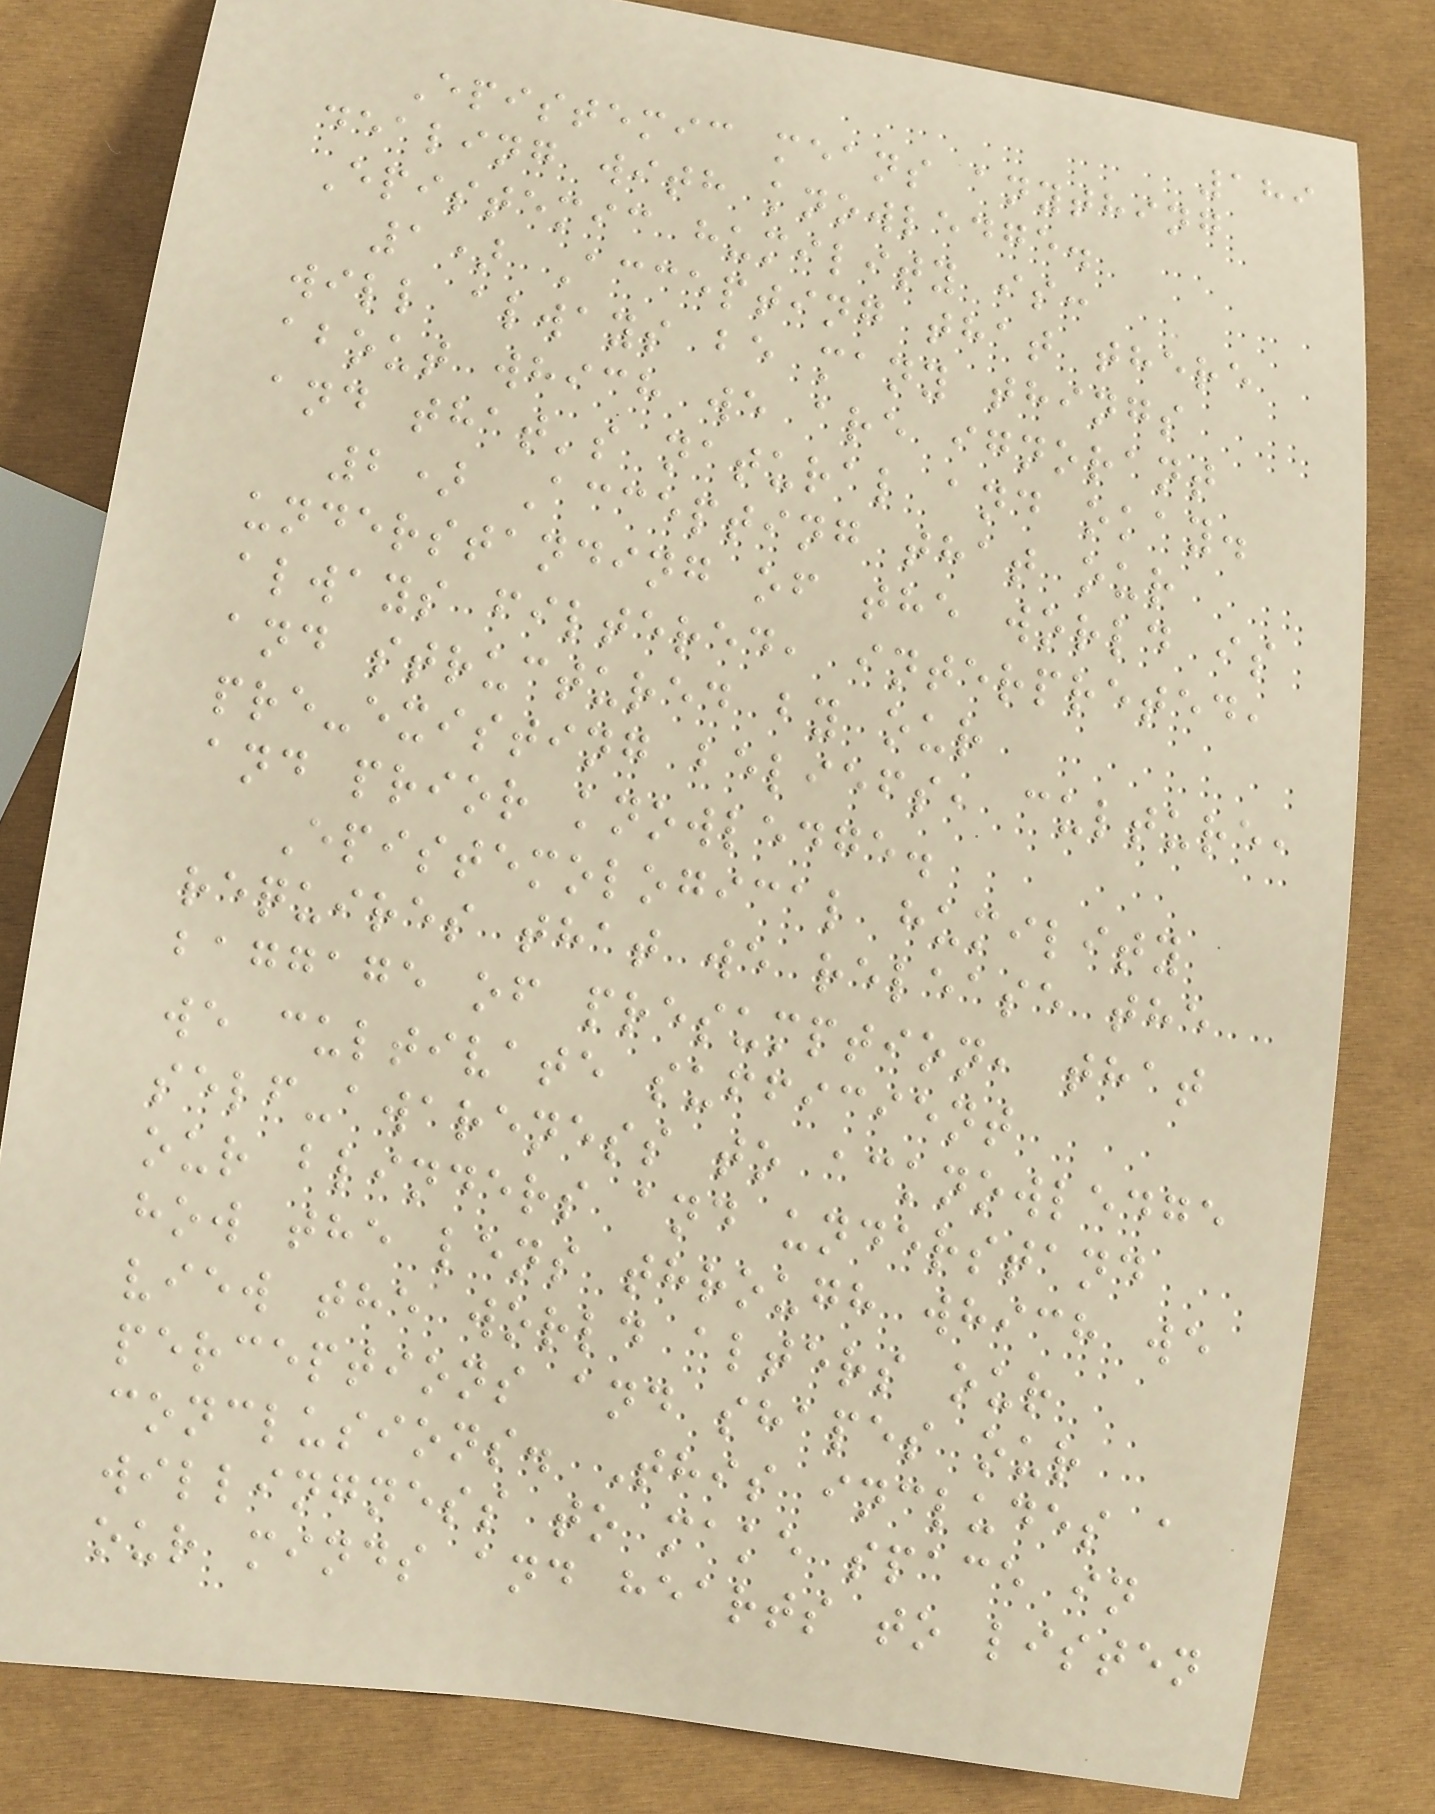189
Epistemic means anything
dealing with knowledge.
Epistemic humility is:
1) Accepting that there
will always be many things
about which we are ignorant
and that's natural and okay.
2) Accepting that our
understanding of the world is
always filtered, interpreted,
and structured by our
pre-existing beliefs, culture,
and prior knowledge.
Epistemological humility
requires that we release the
baggage of presumption, that
we cultivate sufficient
self-awareness to acknowledge
our blinders and understand
how the lens through which we
view the world alters our
perceptions and shapes our
conclusions. This includes a
willingness to make space in
our minds and hearts to listen
